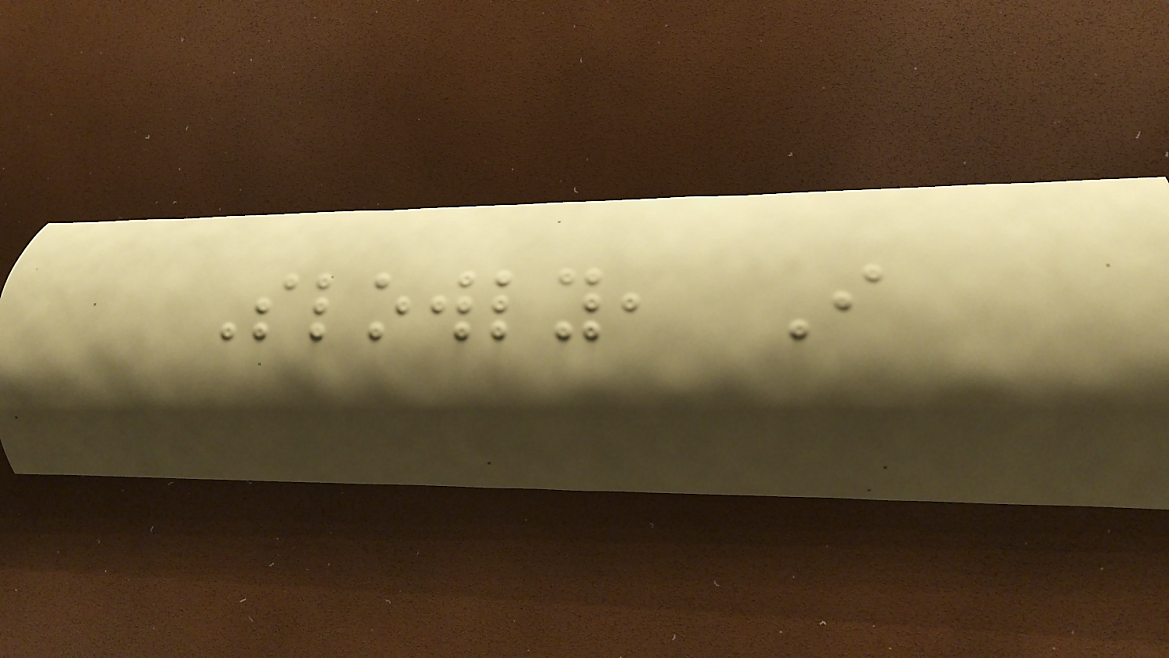Slowly, I
